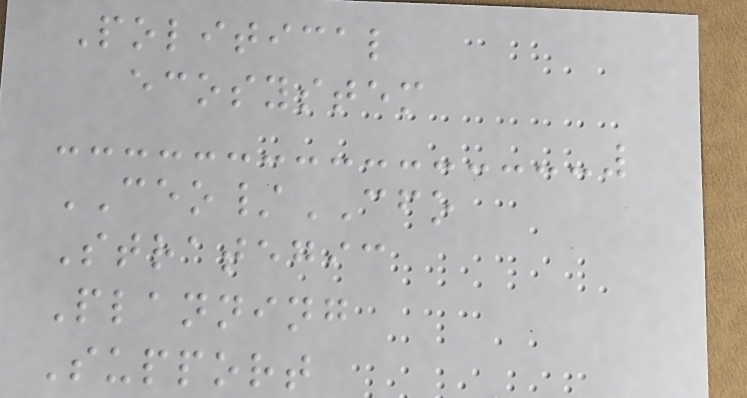Political
ecosystem
CEO/CFO
Strategic
Planning
Support
